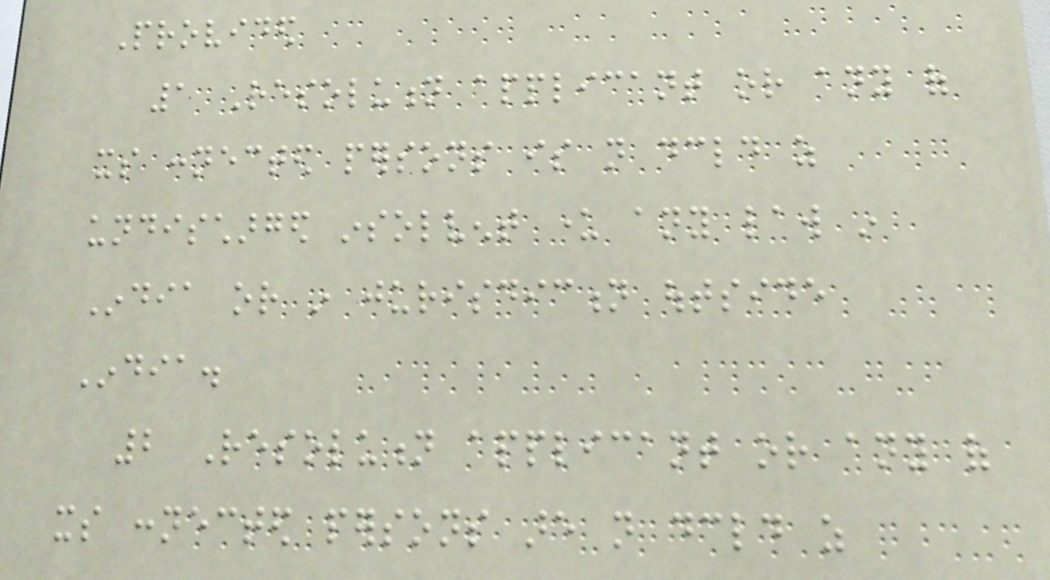Provided
1 Resolution applicant or any of
its connected persons is not declared as
undischarged insolvent under any law in
India or in jurisdiction outside
India.
2 Resolution applicant or any of
its connected persons are not declared as
